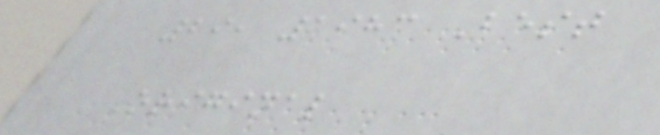29, 1983 Best
Original
